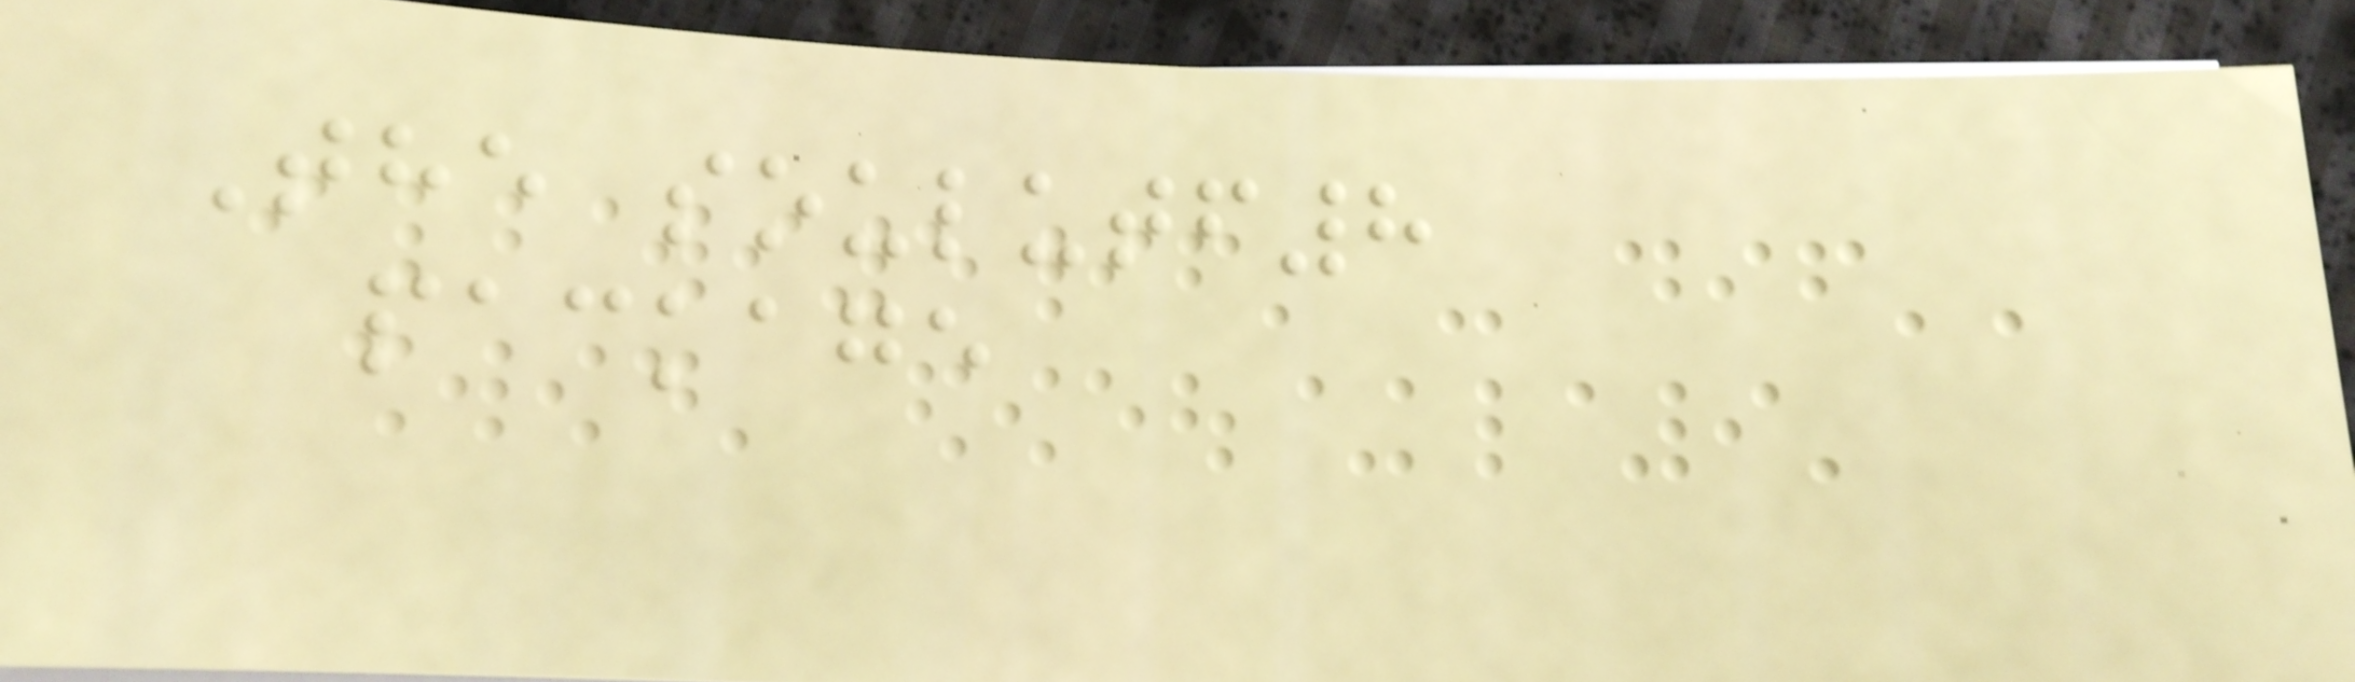The soulutf8
package
